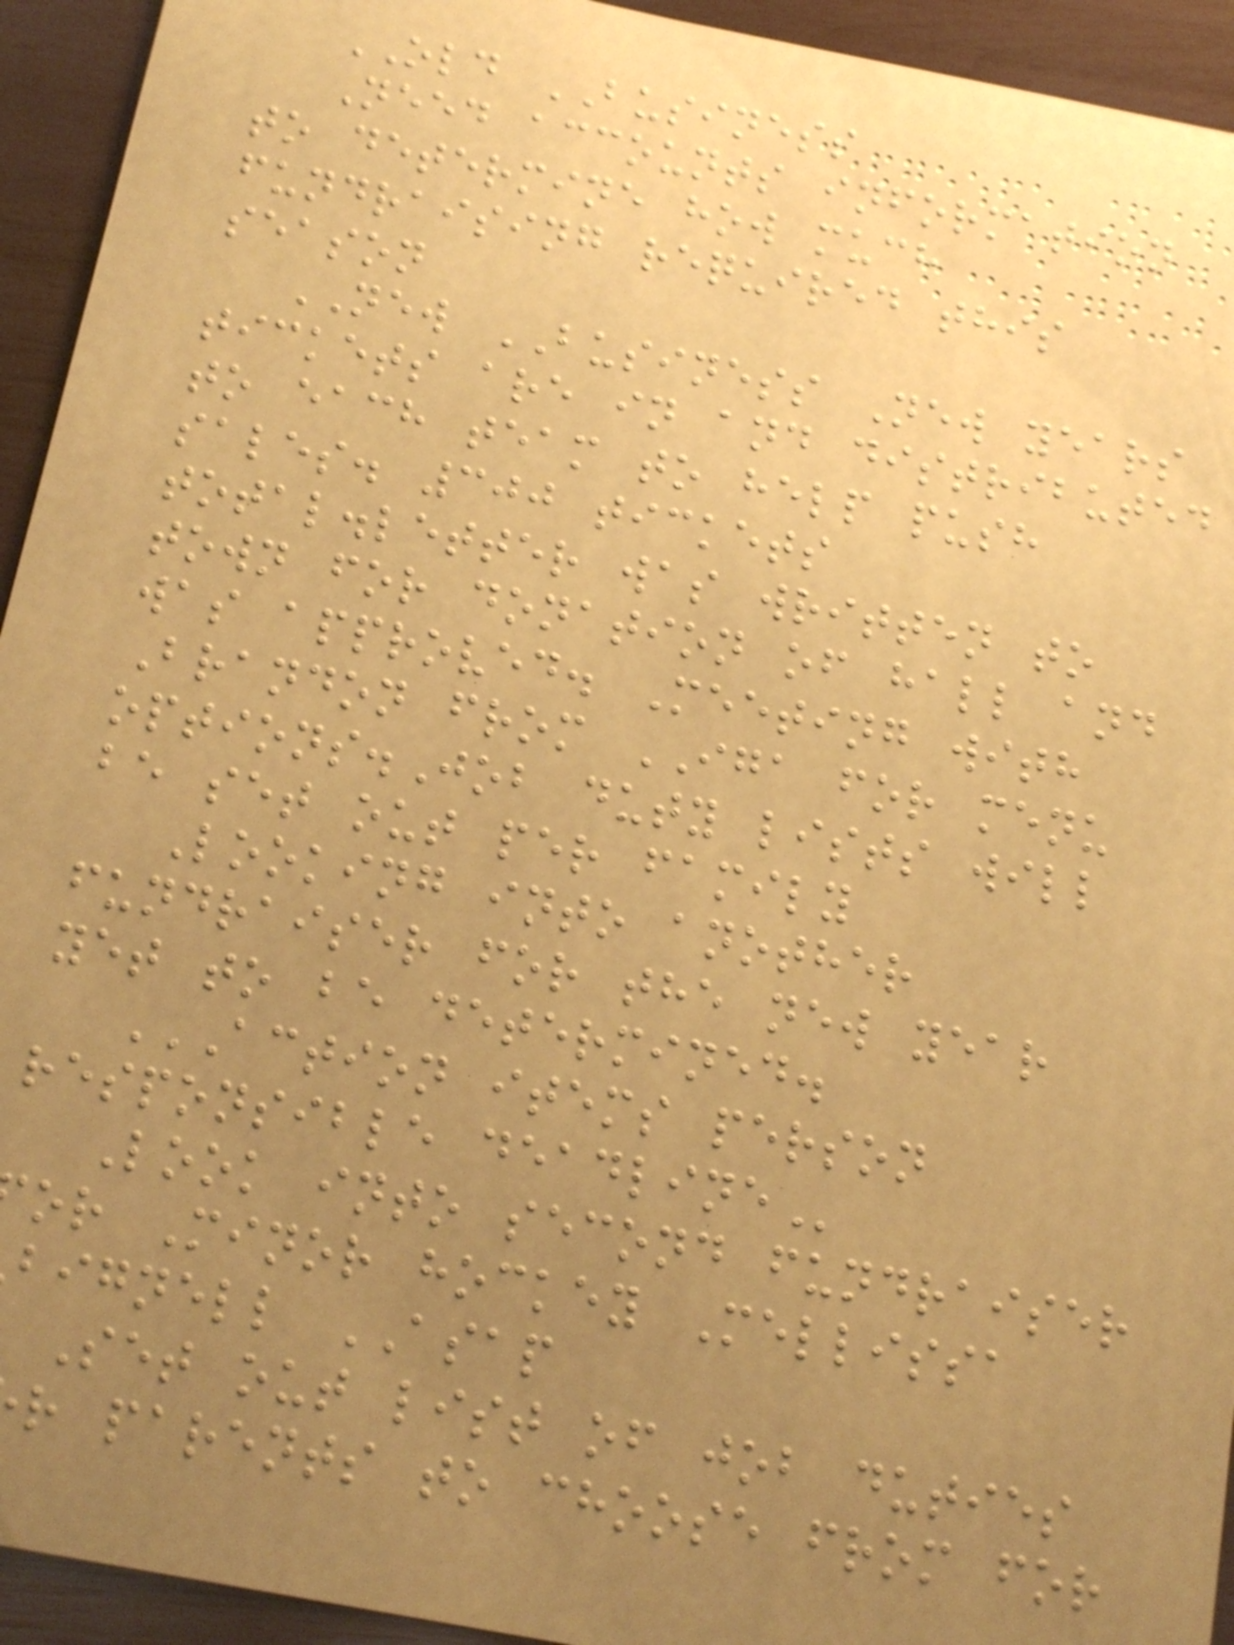OLD BUSINESS
Need accounts information
to determine how much
fundraising required this
season
NEW BUSINESS New years
tickets are in and distributed
to each team to help push
sales. 300 tickets
total.letter was written to
town for donation of hall and
was approved. Meeting with
Brandon from IGA for menu
options.Job duty lists will
be set out per family
Looking into another
fundraiser for the new year
yet to be determined.
ACTION ITEMS PERSON
responsible
Look into second fundraiser
or Minor hockey Mellissa
bignell ASAP
Set out list of job duties
r parents to choose from for
